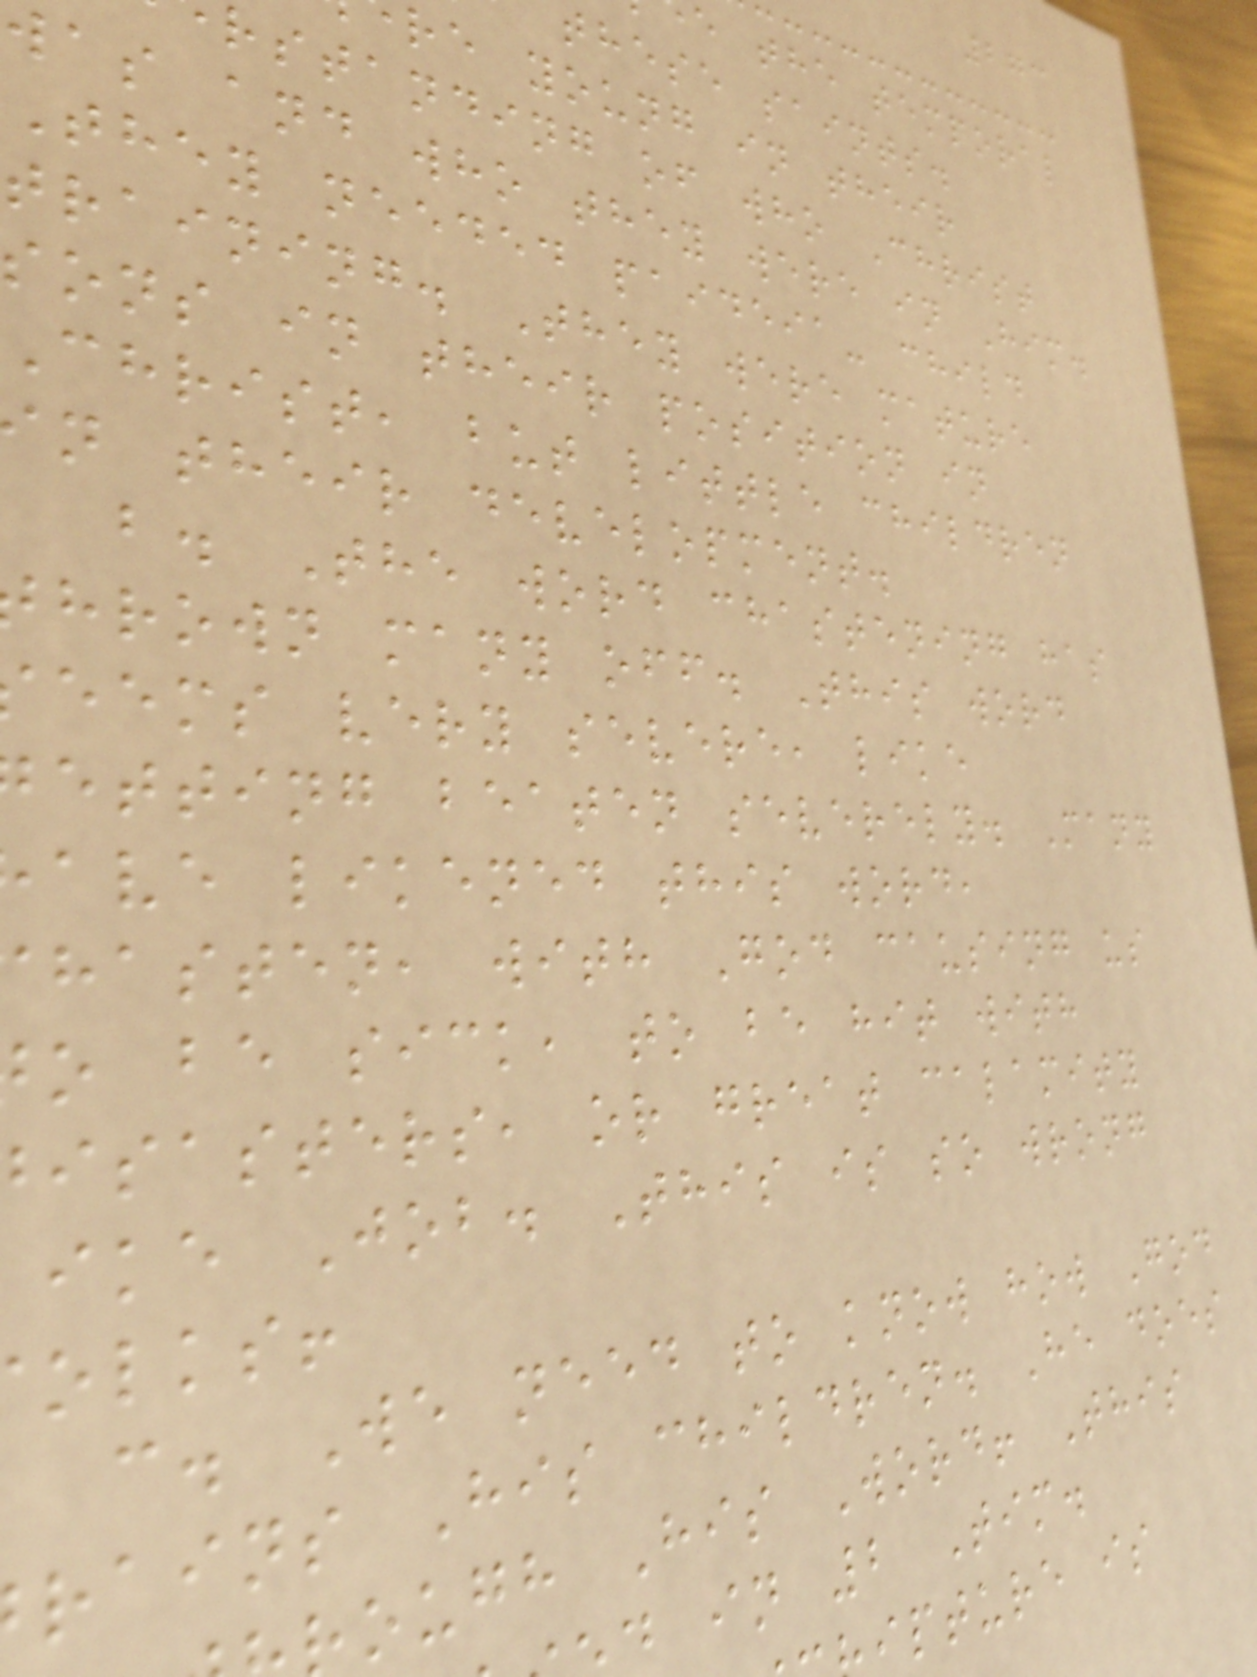273
e the temporal
these saints.
re young in their
rstanding of who Christ
was and who they were in Him.
They needed paideia- child
training. They were mature
sons in their position in
christ, but little children
n their development.
b. The word chastening has
hrown many off. This word
eems very severe, like
etting beaten severely. Many
ave likened this word,
hasten, with God causing us
o be sick, to be hit with
isasters, or great calamity
ike Job. This is so wrong
olks!
c. We need to know how God
rains His children. He does
ough His Word! This
d in 2 Tim.
ipture is
